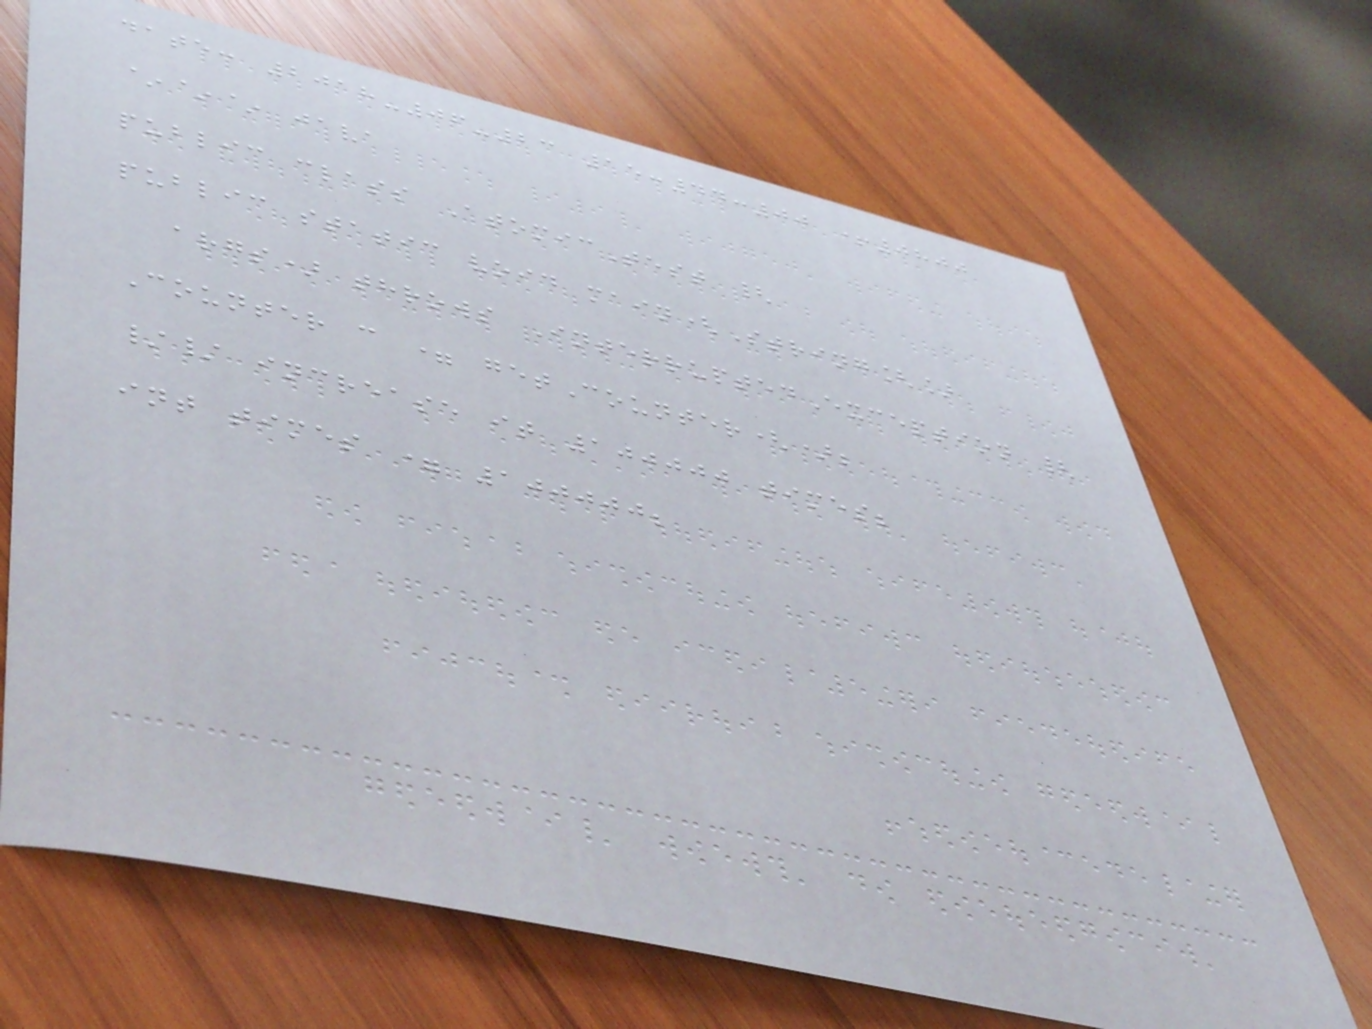date: 2018-06-23 15:44:00 +0800
~~~ java
public class AtomicTest {
public static void main(String[]
args) throws InterruptedException {
Counter c = getCounter();
// increase it 100000 times;
int times = 100000;
